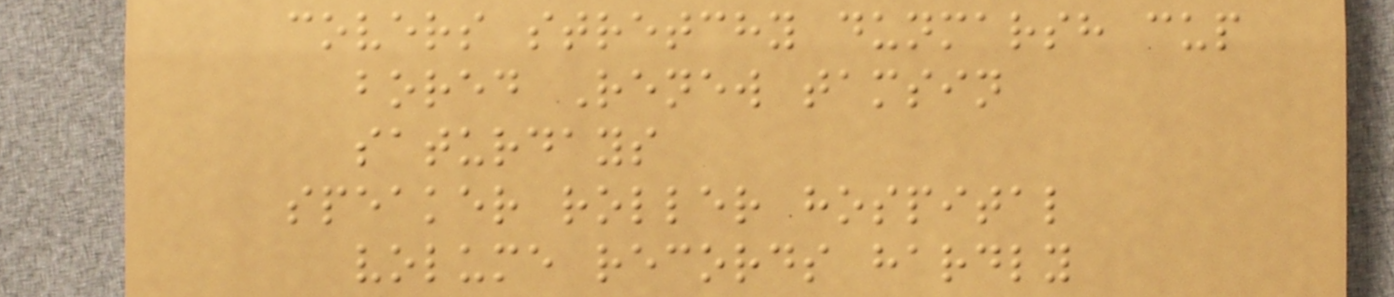covers stretchy dunmarsh cup
bored Renew tamsin
saturdays
speaker roller hospital
volume records hardly
